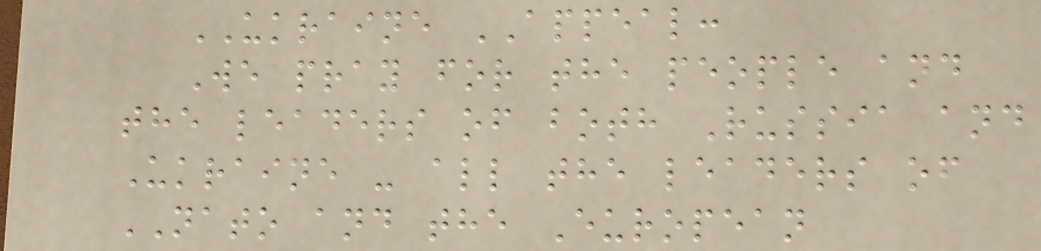UKRAINE APPEAL:
We pray for the people and
the leaders of both Russia and
Ukraine - all the leaders of
NATO and the European
